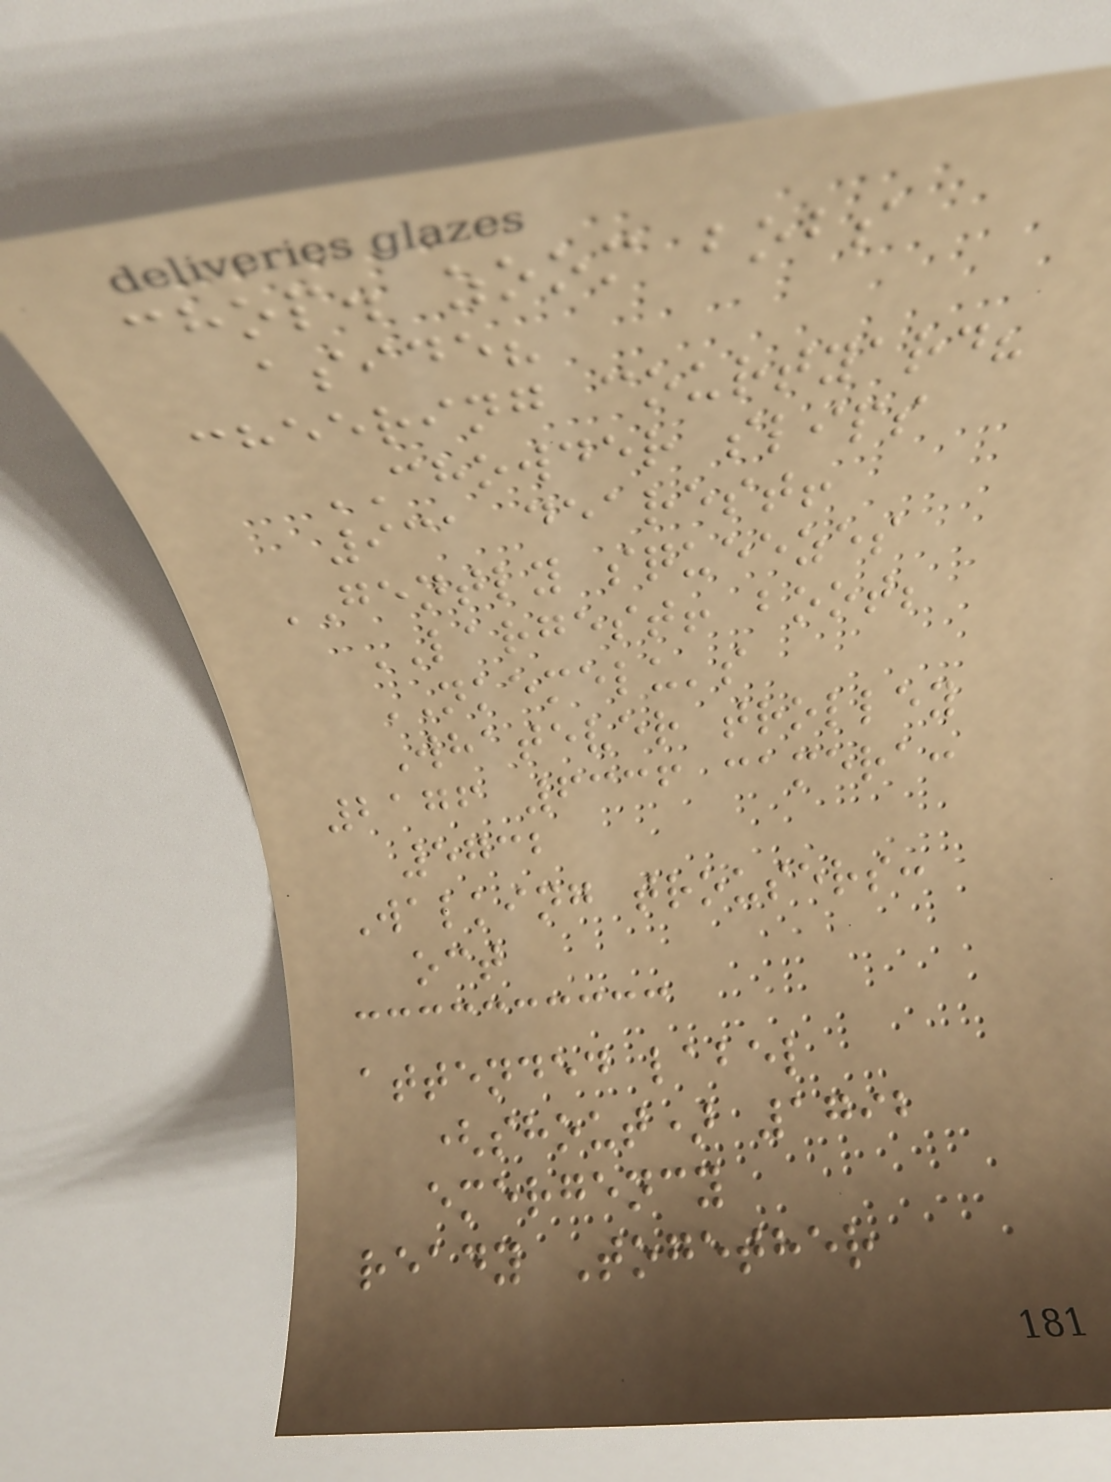chop. zoom bobs
aside?
cheering courtyard?
CHOWDER slips
931 dearest!
GENTLY squeezes
LARGEST! boot;
NKEMELU's
Whatever trolley
2176 6336 camera:
5732
Walking trousers:
oct
attended label
(shout) 1792
emergency
ready Together
